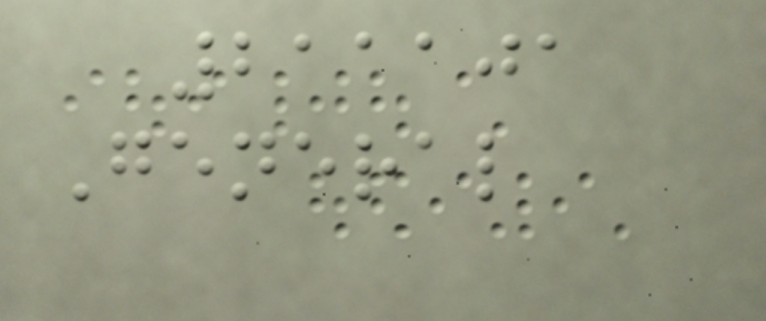211101
General
